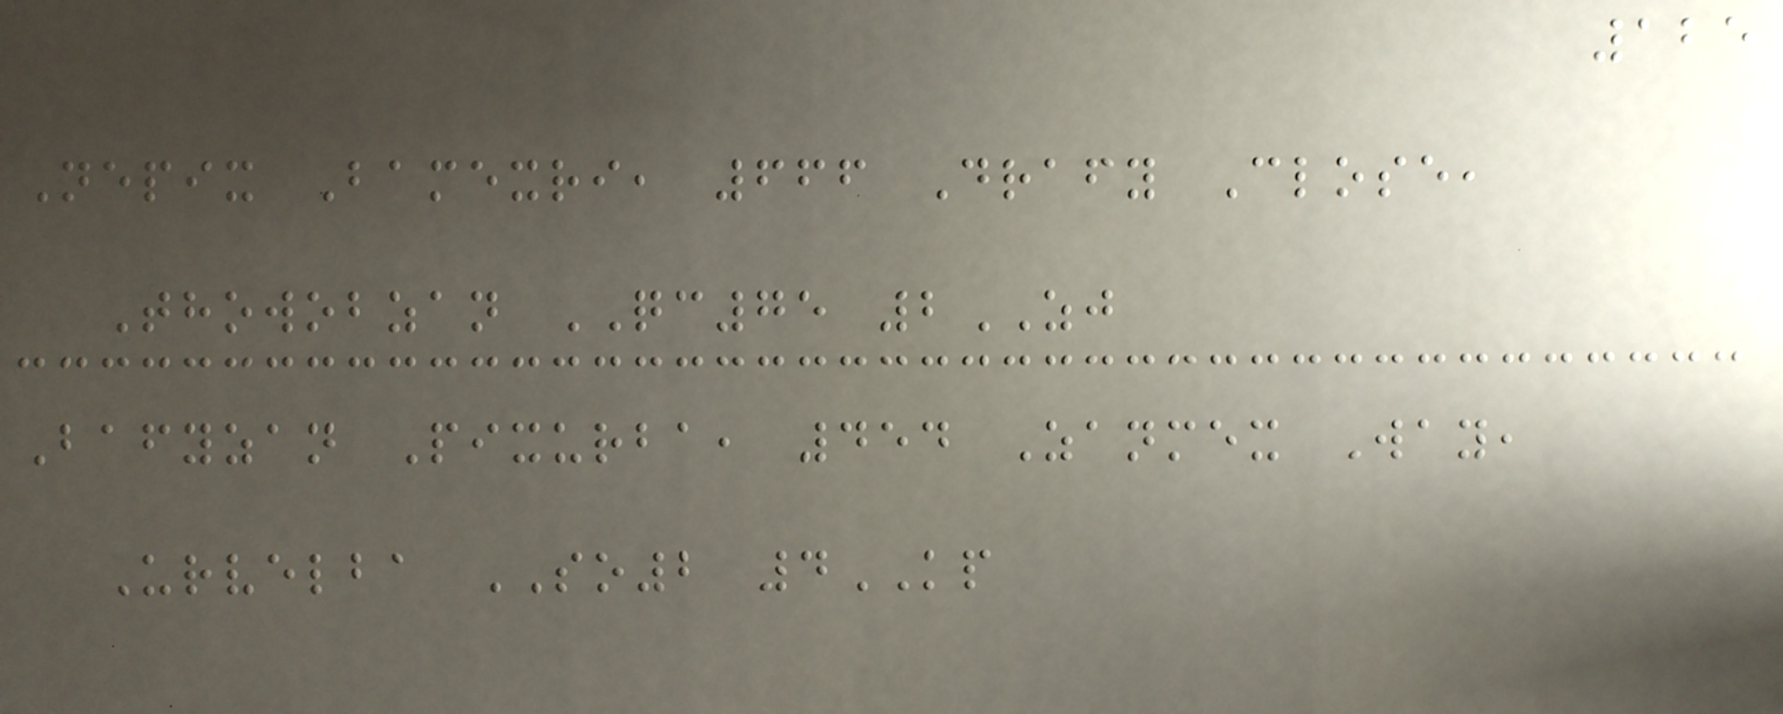125
Nepix Bamexri, 666 Drafy Close,
Thowobzan QC75 2ZJ
Bafyzan Pixurba, 454 Zanmex Way,
Urvelba SO2 4KP
